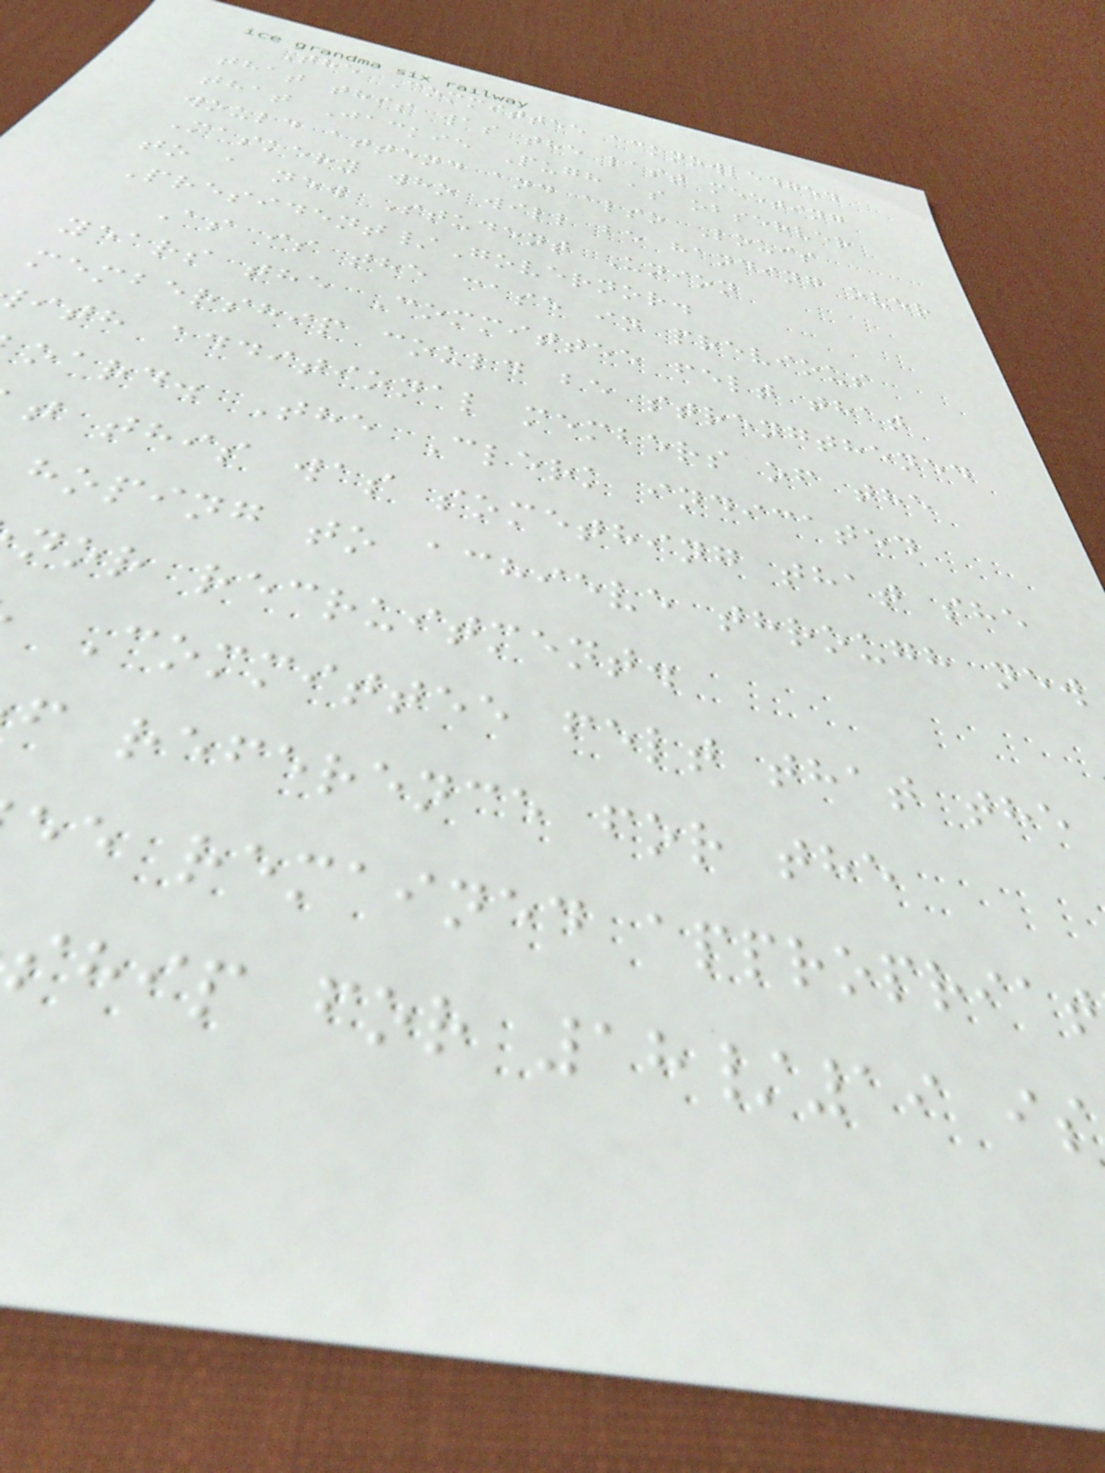The Committee acknowledged
that this was the last meeting
that Jackie Pugh as observer
would attend and also Louis
Maskery who will be handing over
to a new Student Union
President/Governor.
As is the case in previous
years the Committee felt that
membership could be strengthened
ith additional members of the
oard. The Clerk indicated
t this was something that she
hoping to achieve through new
nor recruitment.
Committee felt that the
f reference for the
ee remained appropriat
ship for 18/19 is
